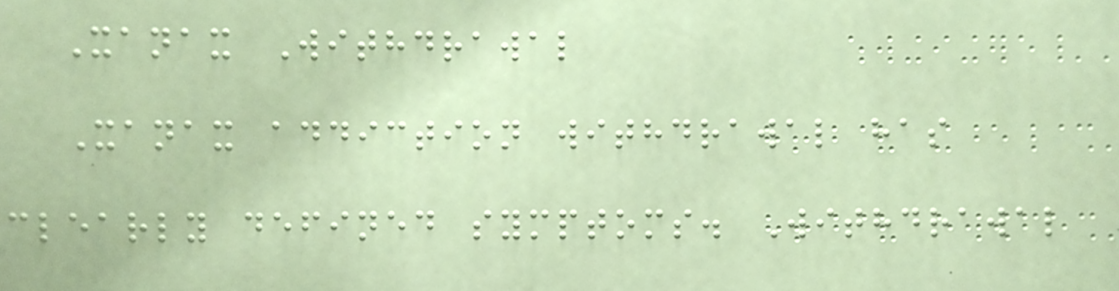Xanax Withdrawal
Xanax addiction withdrawal has
clearly defined symptoms. Withdrawal
